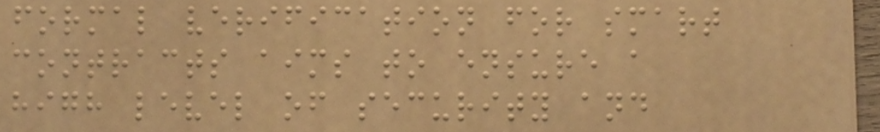formal verification for smart
contracts aims to ensure a
high level of security and
